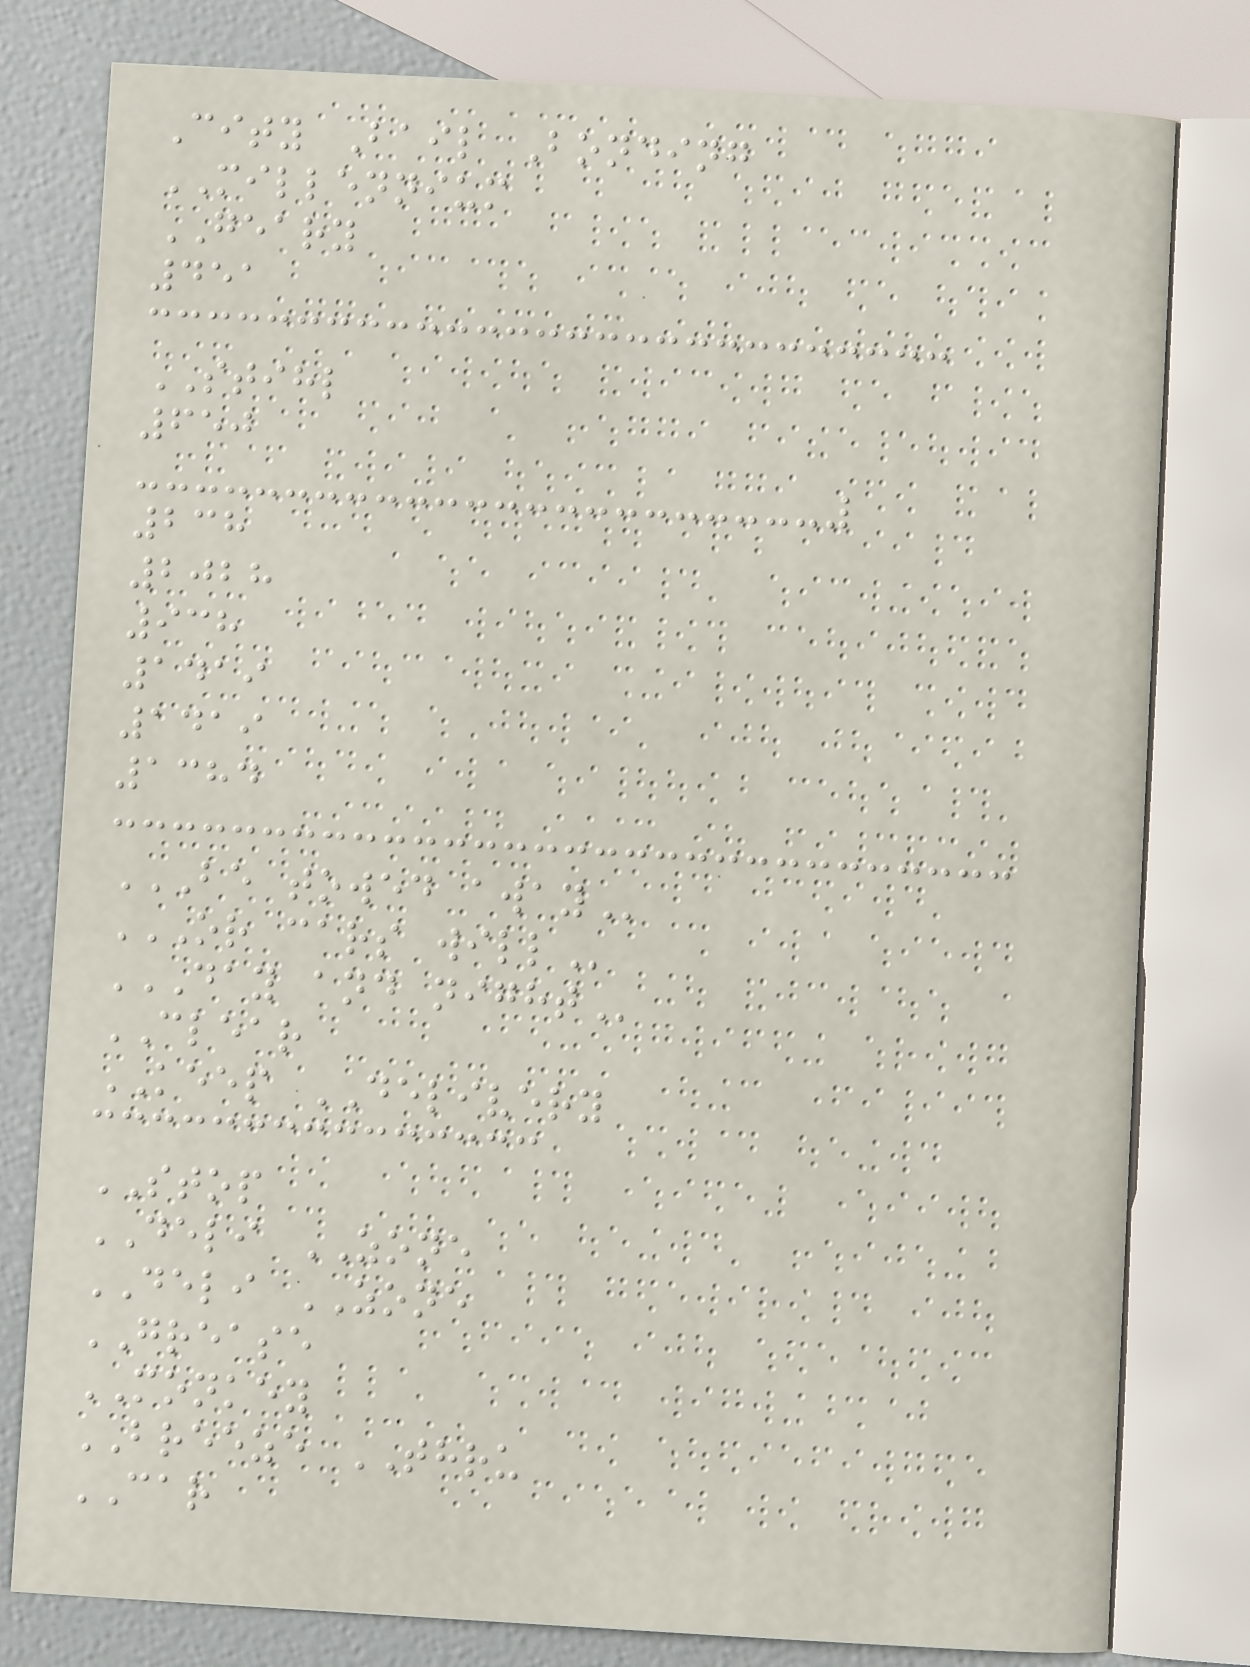City Bail Bonding
MILLENNIUM
GEARY
451
STIHL
650
238
2028
938
1419
1419
1384
BE TOWED AWAY
OR CARS WILL
DAY AND NIGHT
CLEAR
KEEP DELIVERY
STOP
DELI ZONE
DELI ZONE
GREASE
MONKEY
BREEZE THRU
CAR
